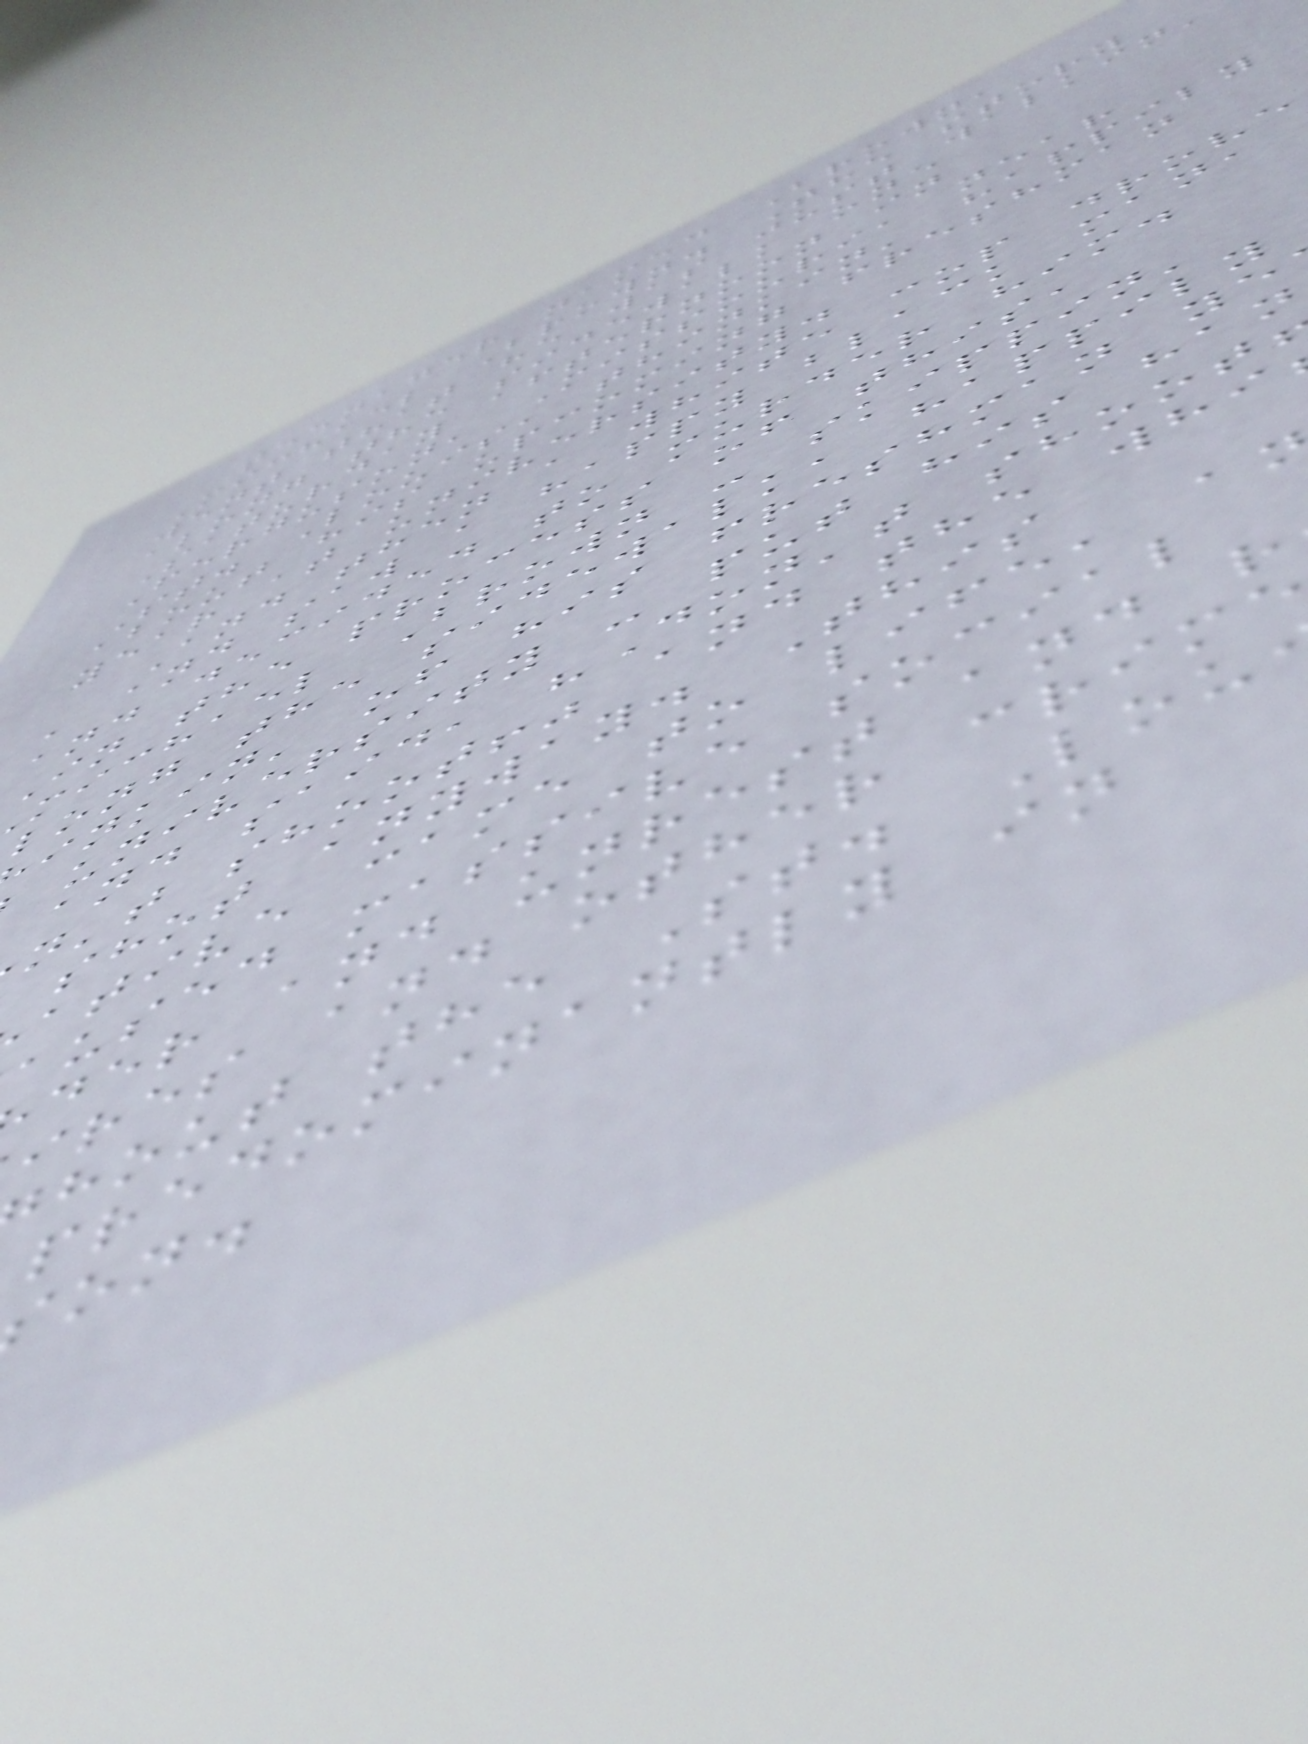teenager named Brown,
Michael Brown. The story
went that he was just walkin'
along the sidewalk one
Saturday afternoon in
Ferguson, Missouri, near
St. Louis, thinkin' happily
about his upcoming freshman
year at university.
And then a white cop drove
, and saw a happy black man,
and decided to murder him.
In the process of this,
michael Brown - skippin'
long the sidewalk, happily
inkin' of his freshman ye
university - put his han
and said, "Don't shoot
n't shoot!" and the whi
shot anyway. This
ative came to life, a
aused massive social
der and unrest and r
ires and other crime
hout the St. Lou
predominantly in
